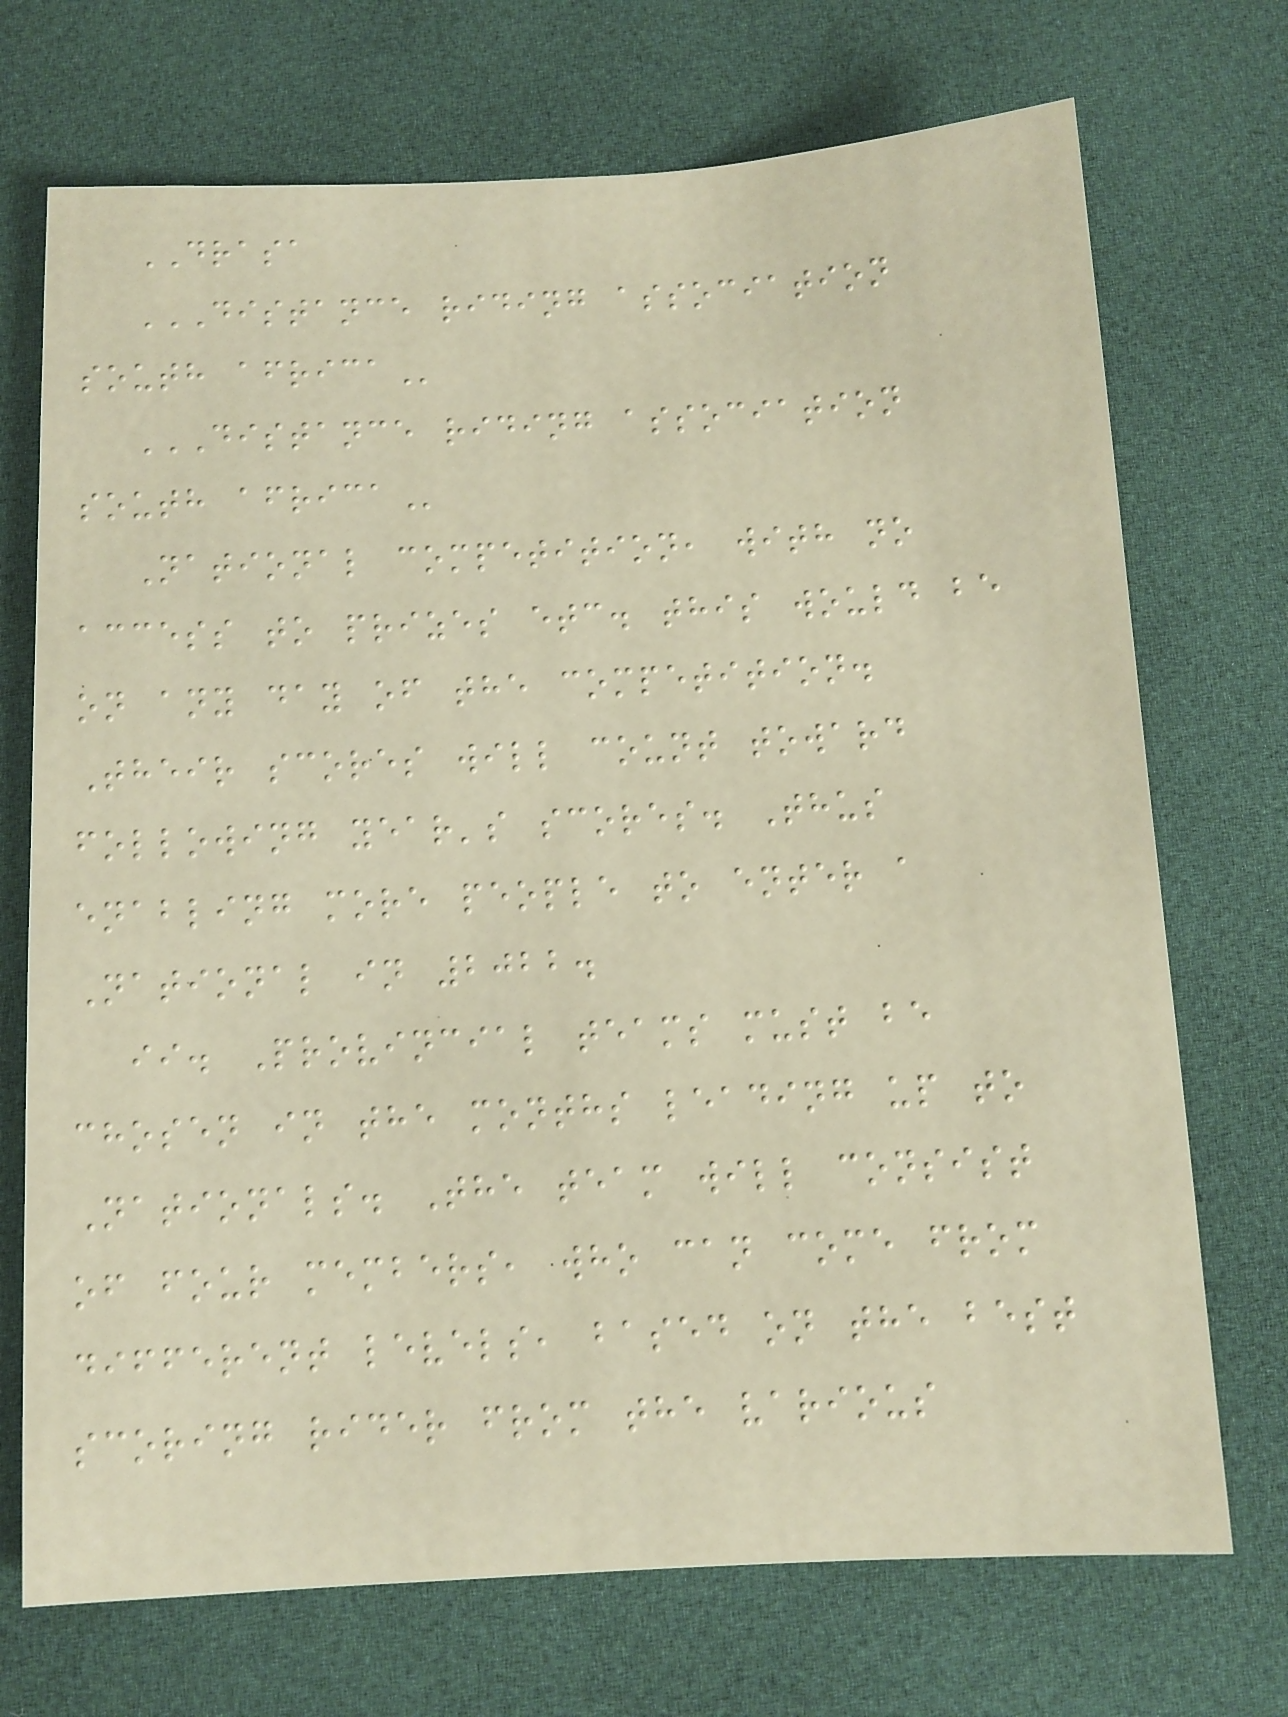DRASA
DISTANCE RIDING ASSOCIATION
SOUTH AFRICA
DISTANCE RIDING ASSOCIATION
SOUTH AFRICA
National competition, with no
access to prizes etc. this would be
on any day of the competition.
Their scores will count toward
following year's scores. Thus
enabling more people to enter a
National in 2022.
ii. Provincial teams must be
chosen in the months leading up to
Nationals. The team will consist
of four members, who can come from
different levels, based on the best
scoring rider from the various
